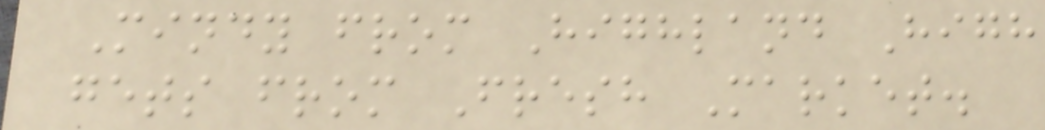Mindy from Highland High
gets from Fresh Market.
